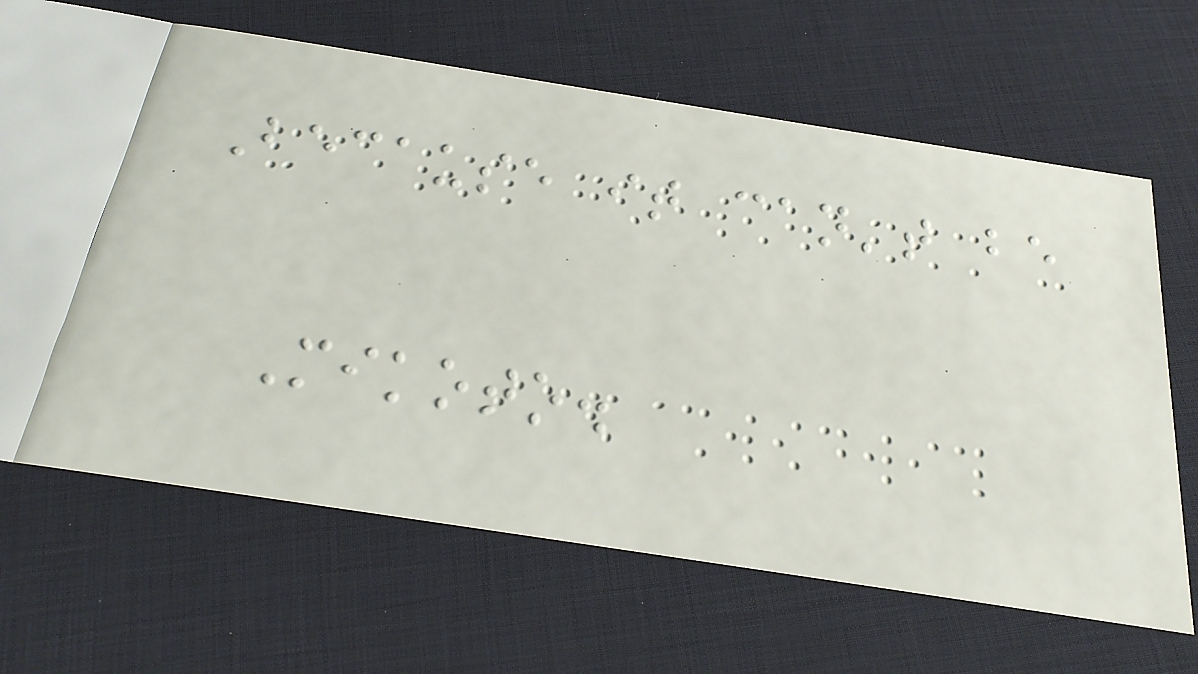Because it can't be
Mikoto.
